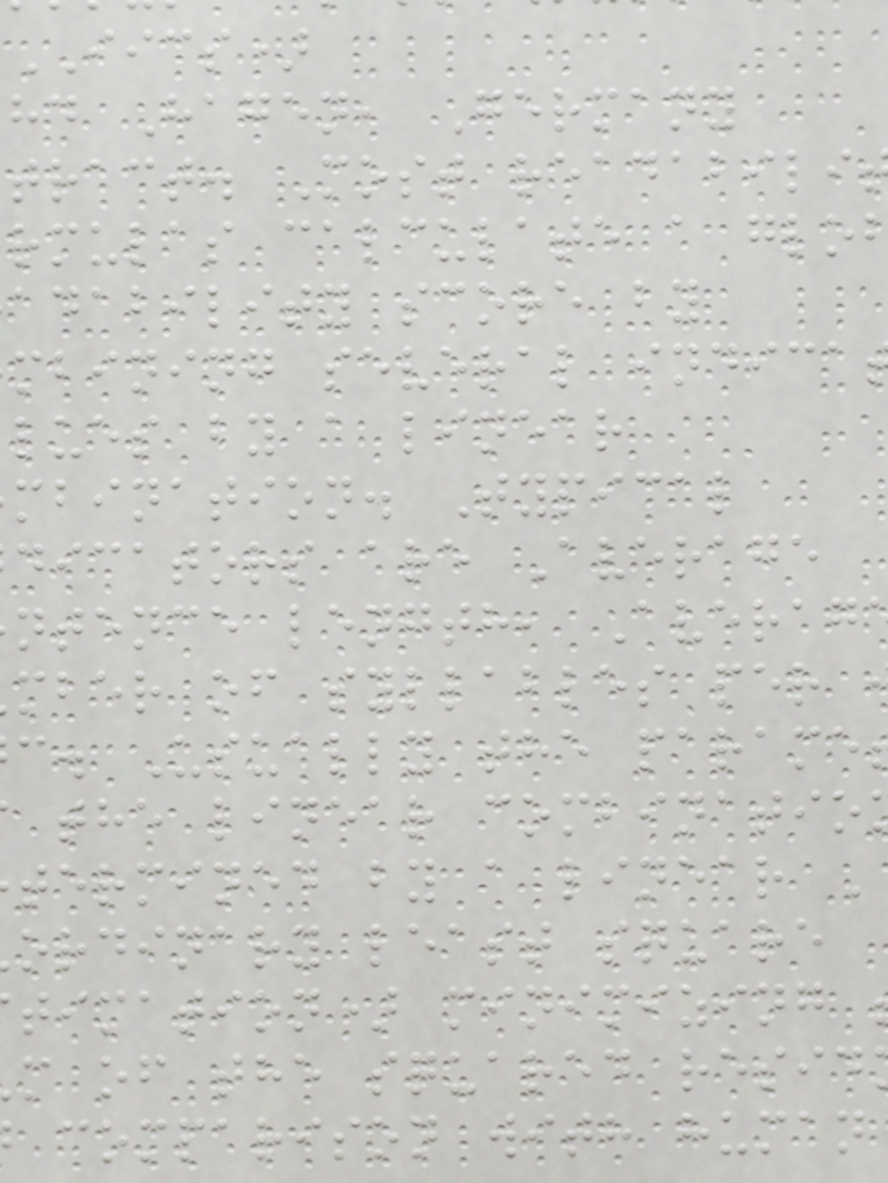IICS)
hd Hagen, Germany
tract. Most readabili
rmulas calculate a glo
adability score by
mbining several indica
lues by a linear
mbination. Typical
dicators are Average
ntence length, Averag
mber of syllables per
c. Usually the parame
the linear combinatio
termined by a linear
ordinary least square
timation) minimizing
m of the squared resid
comparison with human
